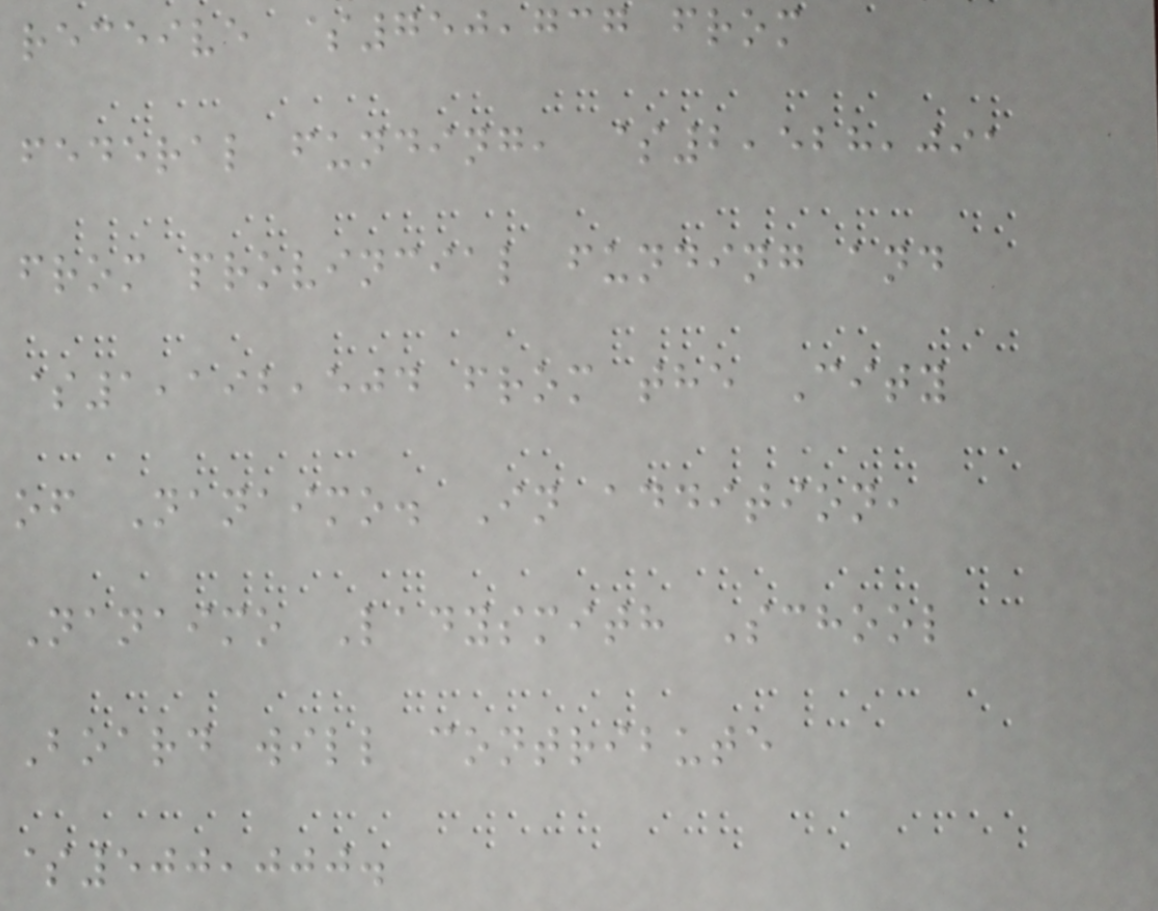receive $750,737 from
federal funding, $2,528,091
from provincial funding and
$1,192,504 from the City
of Nanaimo. In addition,
Nanaimo Ladysmith School
Board will contribute
$500,000.
